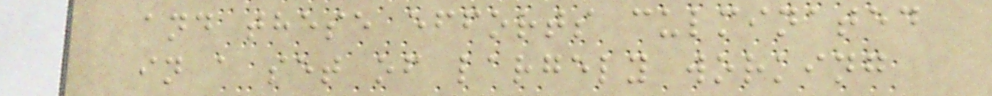and these efforts culminated
in a set of largely working
